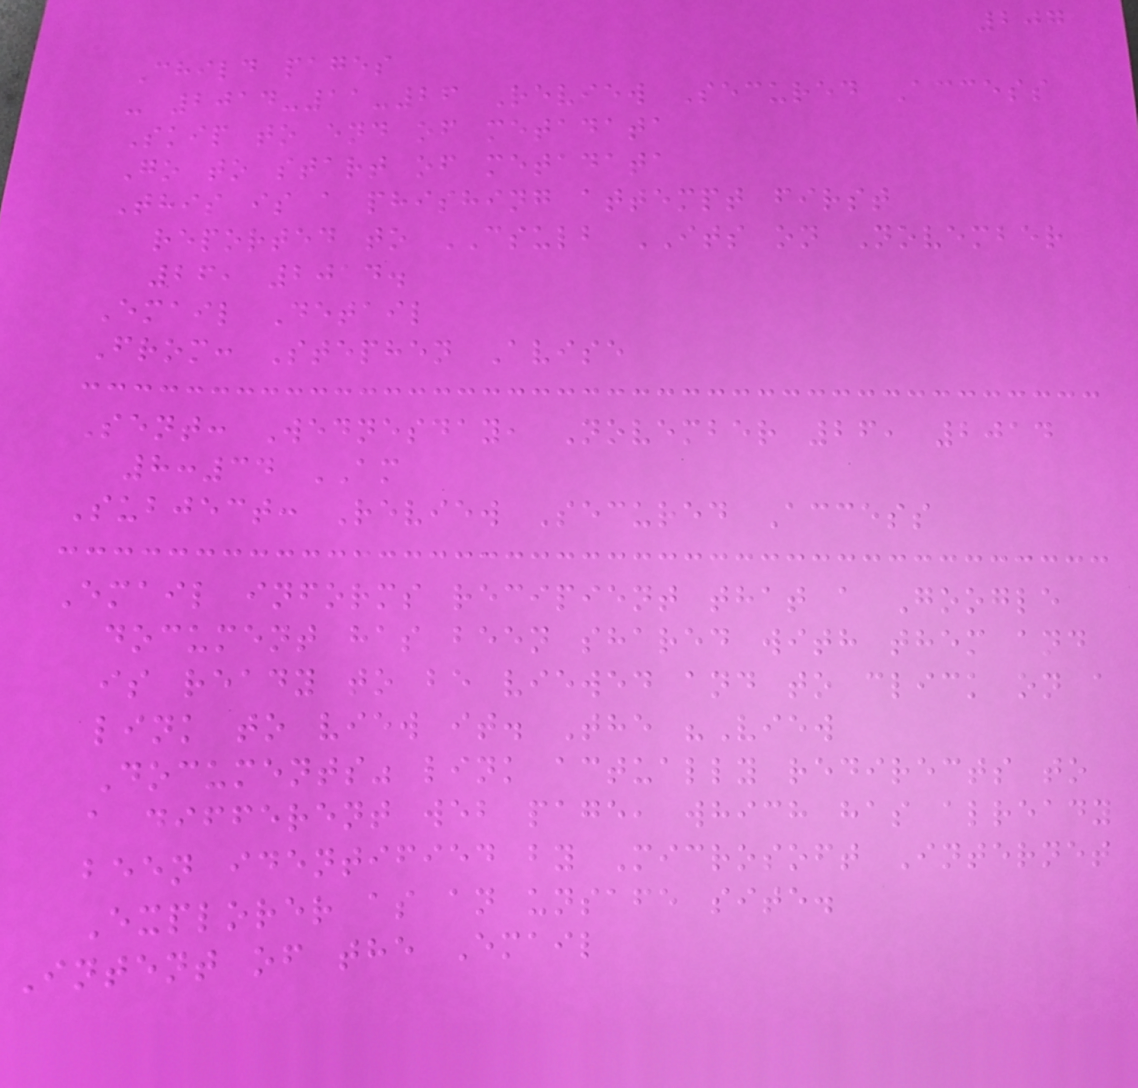207
Child pages
- 2014-11-26 Review Secured Access
Skip to end of metadata
Go to start of metadata
This is a phishing attempt first
reported to CSULB ITS on November
26, 2014.
Email Detail
From: Stephen Avise
Sent: Wednesday, November 26, 2014
8:34 AM
Subject: Review Secured Access
Email informs recipient that a Google
document has been shared with them and
is ready to be viewed and to click on a
link to view it. The "View
Documents" link actually redirects to
a different web page, which has already
been identified by Microsoft Internet
Explorer as an unsafe site.
Intent of the Email
